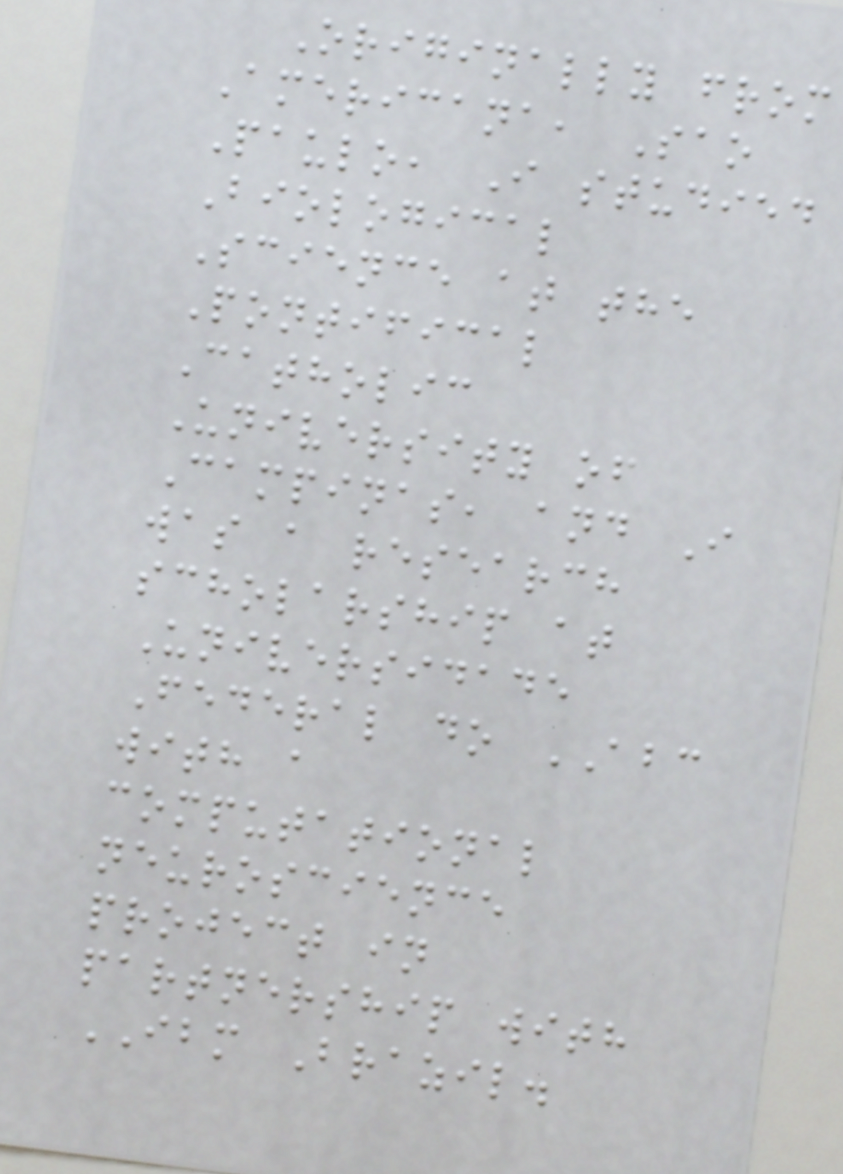Originally from
Americana, Sao
Paulo, I studied
Biological
Science at the
Pontifical
Catholic
University of
Campinas, and I
was a research
scholarship at
Universidade
Federal do ABC
with a
computational
neuroscience
project in
partnership with
IBM Brazil.
